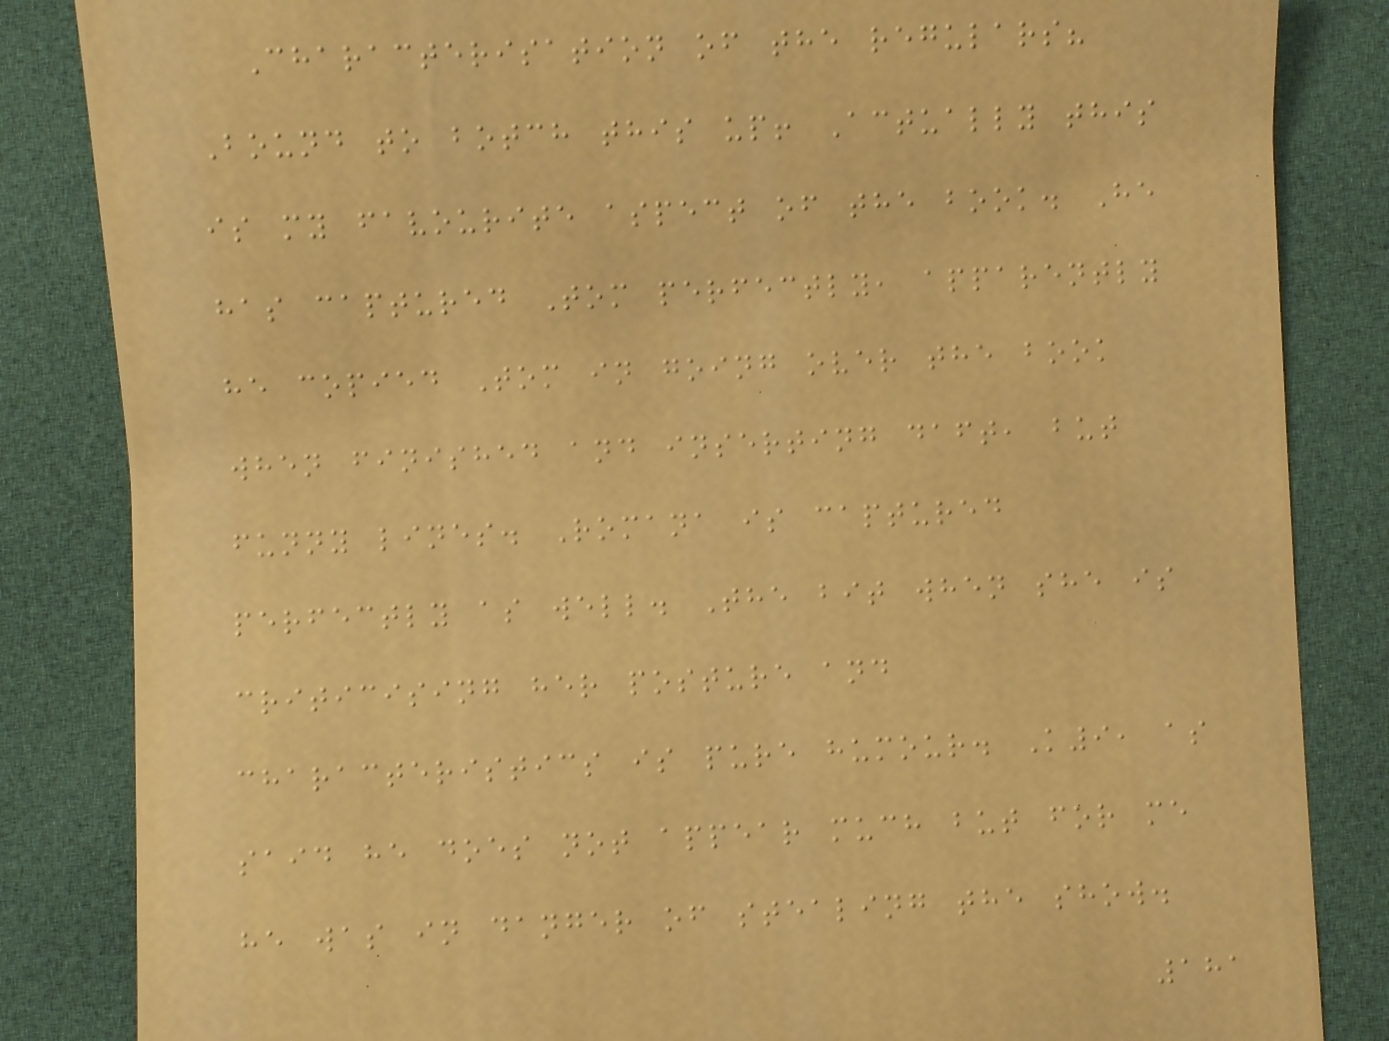Characterisation of the regulars?
Bound to botch this up! Actually this
is my favourite aspect of the book. He
has captured Tom perfectly, apparently
he copied Tom in going over the book
when finished and inserting daft, but
funny lines. Romana is captured
perfectly as well. The bit when she is
criticising her posture and
characteristics is pure humour. K9, as
said he does not appear much but for me
he was in danger of stealing the show.
181
